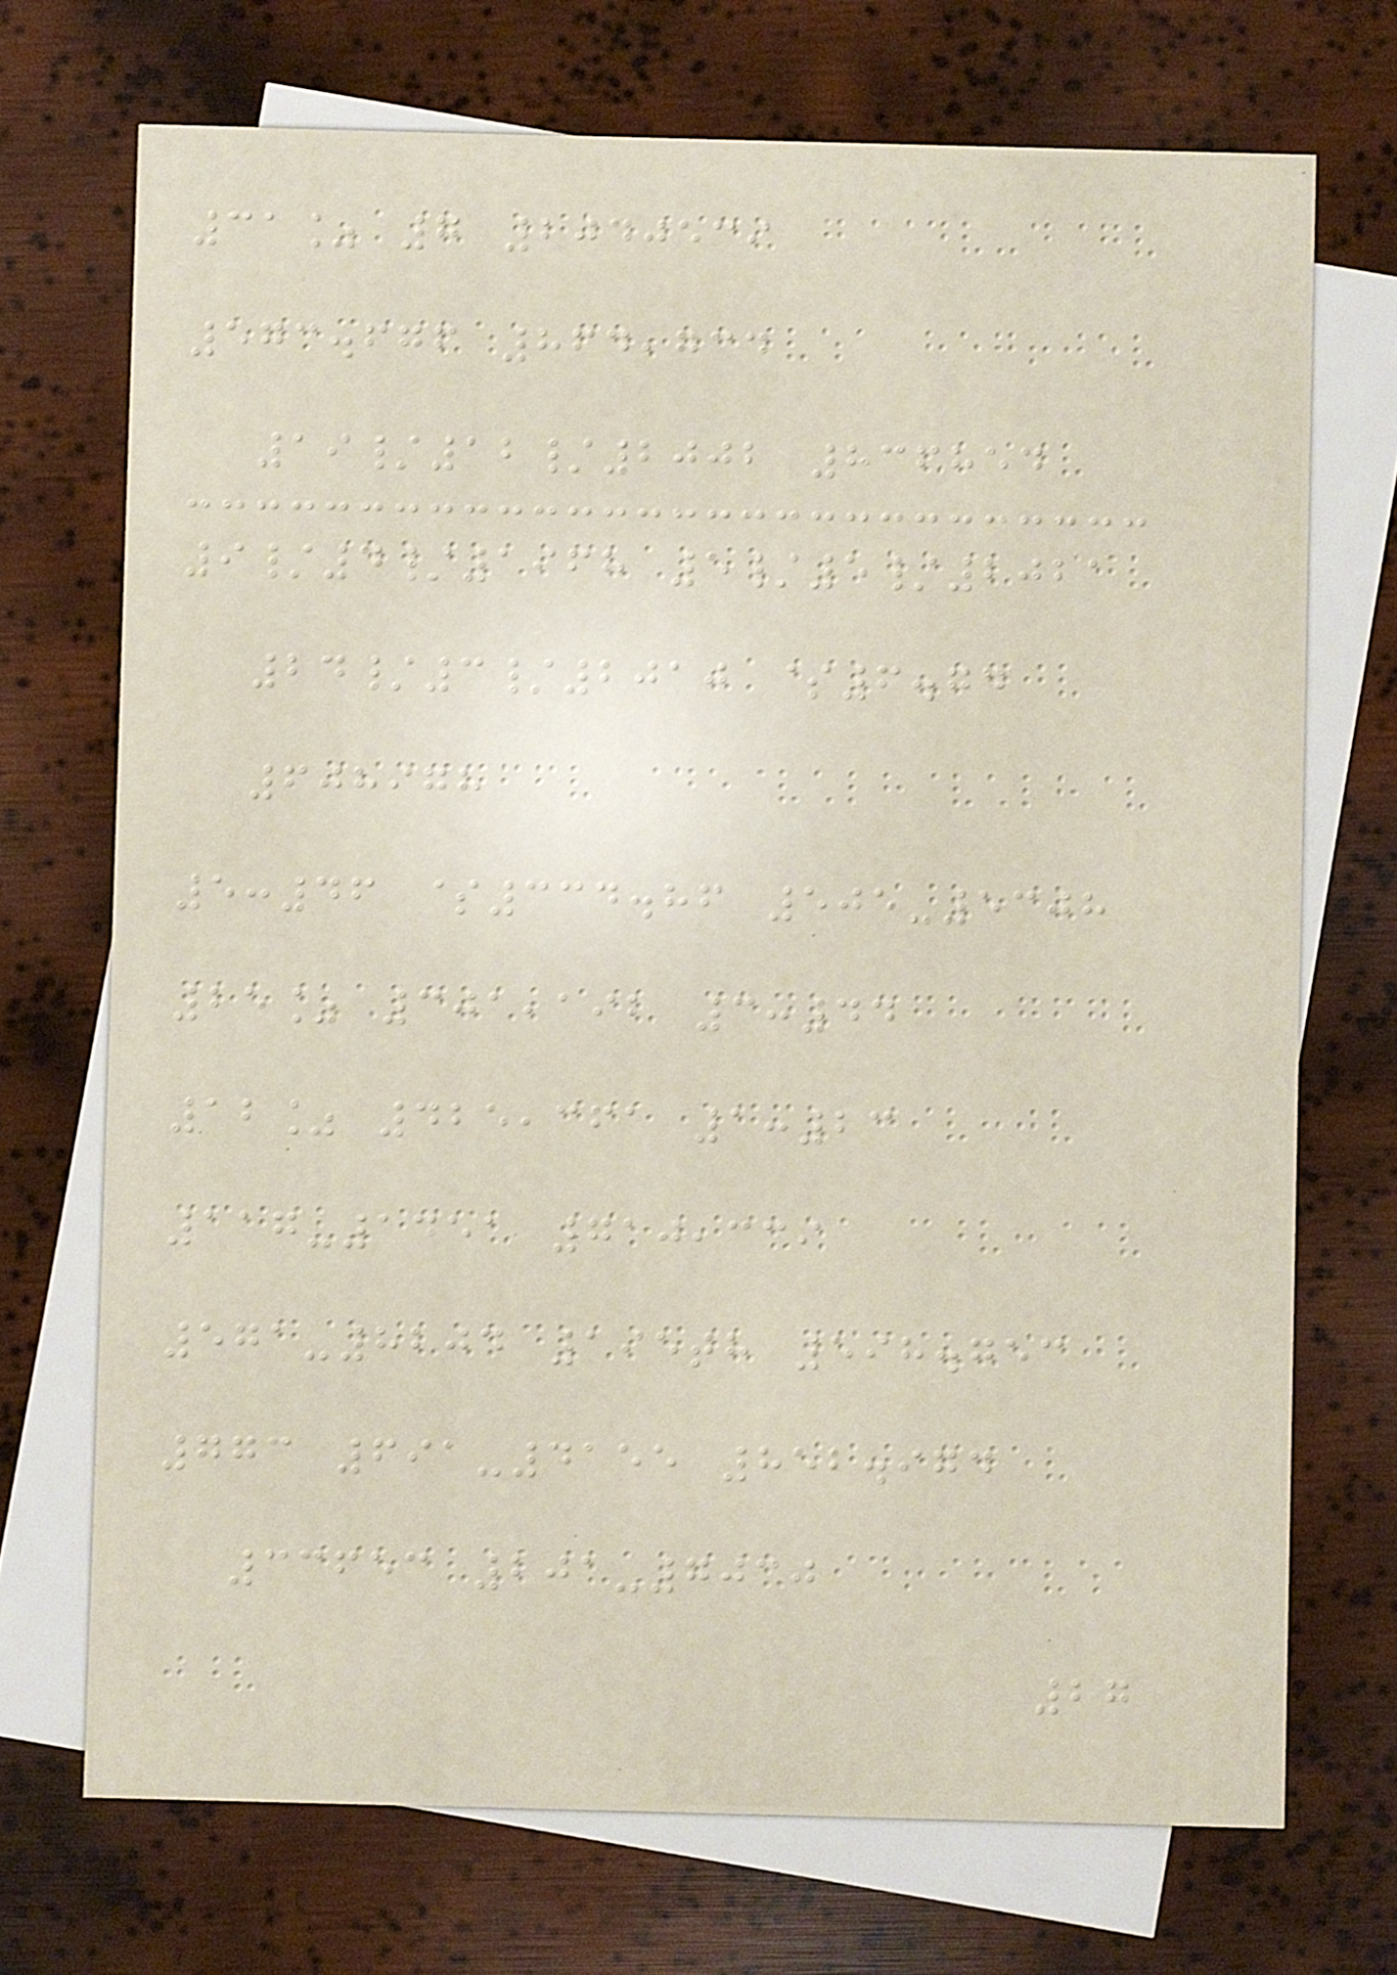31% 7 2040539
573.676 864,734
19/12/2002 836854
9/4/1968 5/5/2021
24/3/2010 $6.74
608978
5:46 $334.86 505-5308
25% 301,192 3:44
12% 425,361 1:23
117-1451 710,339
571-8204 195th 598.753
773 691-4155 852.974
33653 201-7030
27
